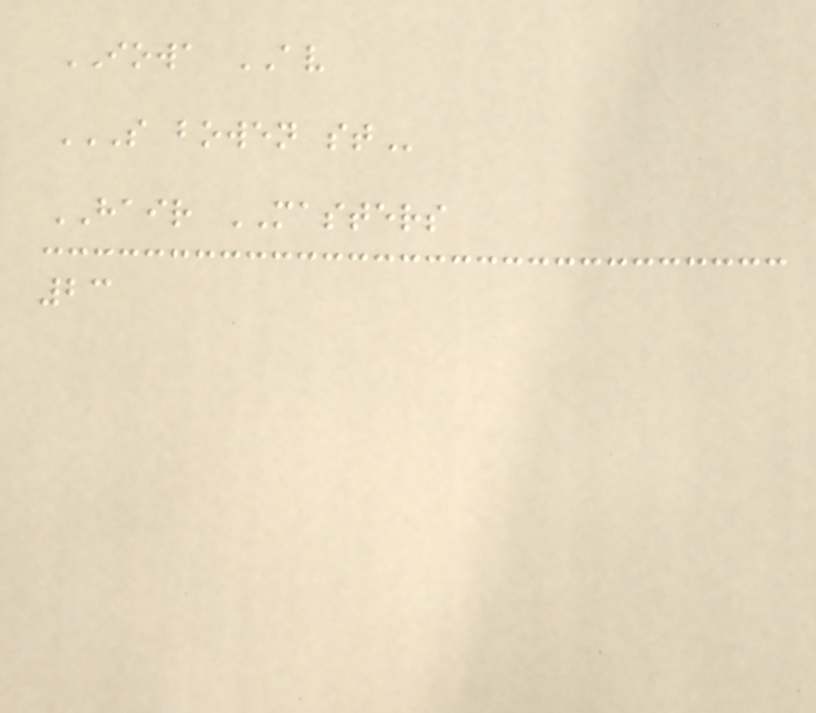IOWA AV
S BOWEN ST
HAIR MASTERS
23
